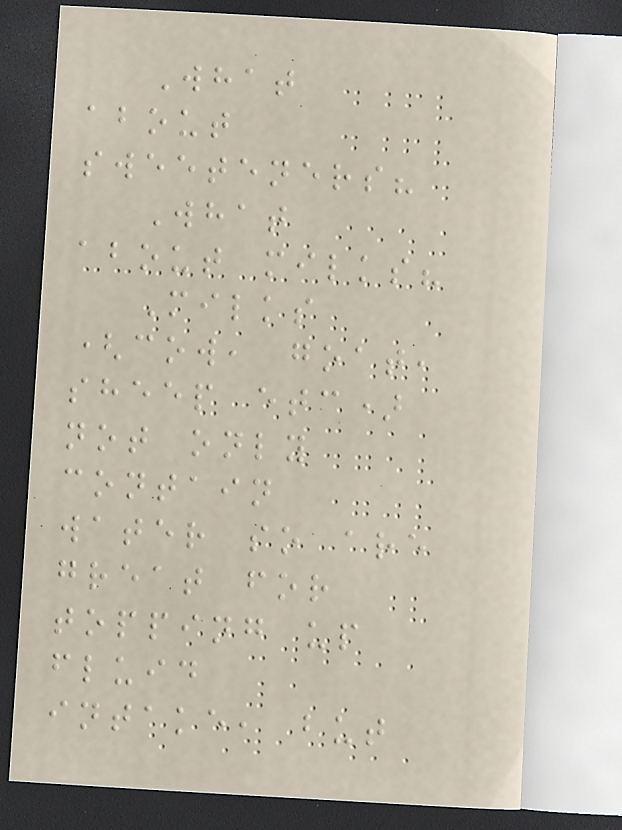What
about
sweeteners?
What
about milks?
Milks
(cow, goat,
sheep etc)
not only
contain
water so are
great for
topping up
fluid
intake, but
